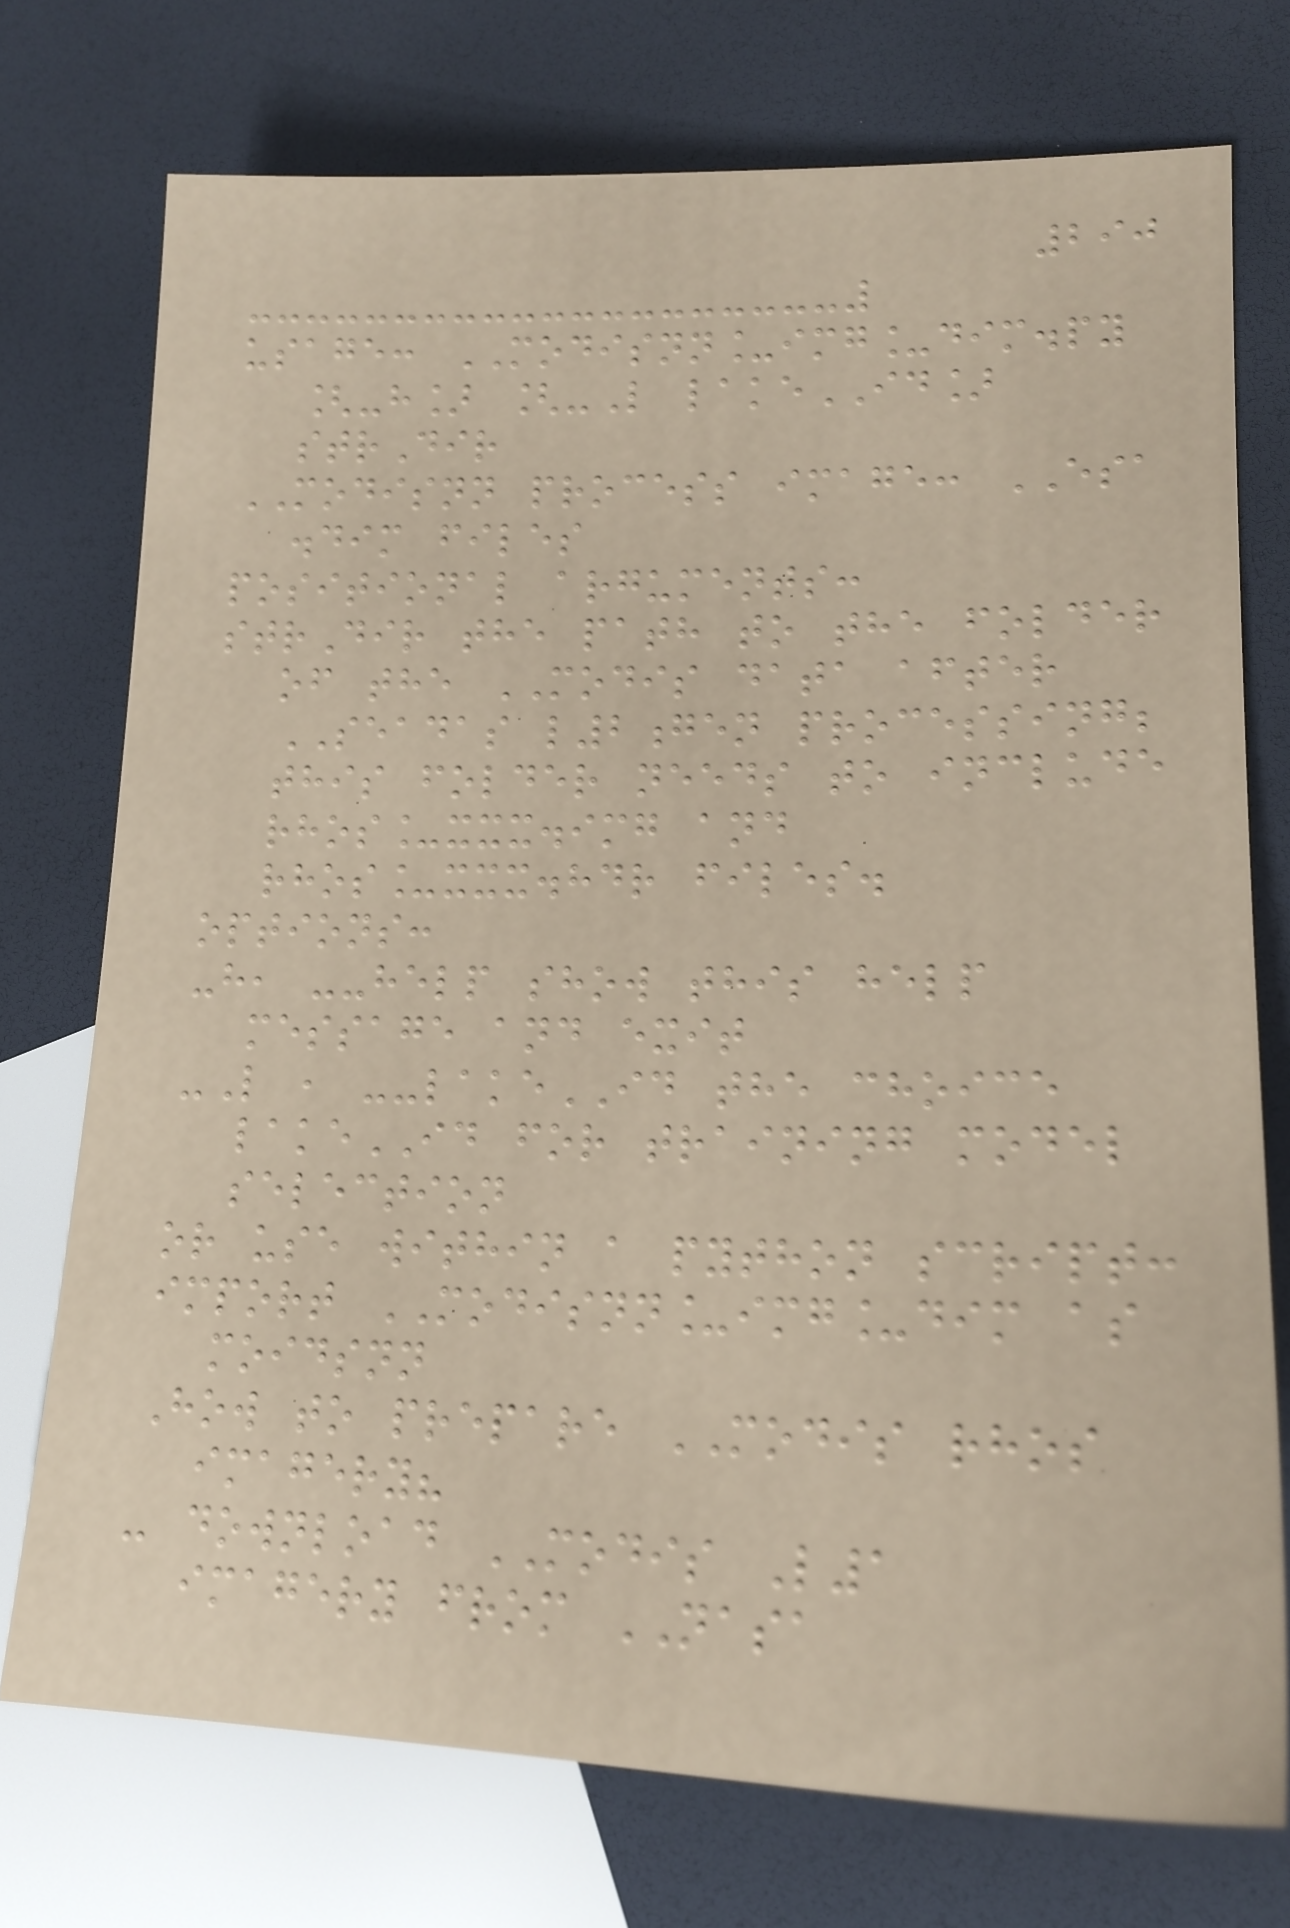290
usage: MODISNN_img_dim.py
[-h] [-L lakeID]
strDir
MODISNN process image: ESA
.dim files
positional arguments:
strDir the path to the folder
of the MODIS data after
SEADAS l2gen processing;
this folder needs to include
rhos_xxx.img and
rhos_xxx.hdr files.
options:
-h, --help show this help
message and exit
-L , --lakeID the choice
lakeID for training model
selection
or use within a python script:
import MODISNN_img_dim as
moidsnn
How to prepare MODIS rhos
imagery?
- download MODIS L1
imagery from NASA
